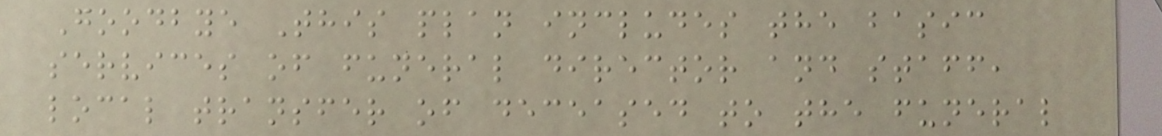Goodbye This plan includes the basic
services of funeral director and staff,
local transfer of deceased to the funeral
